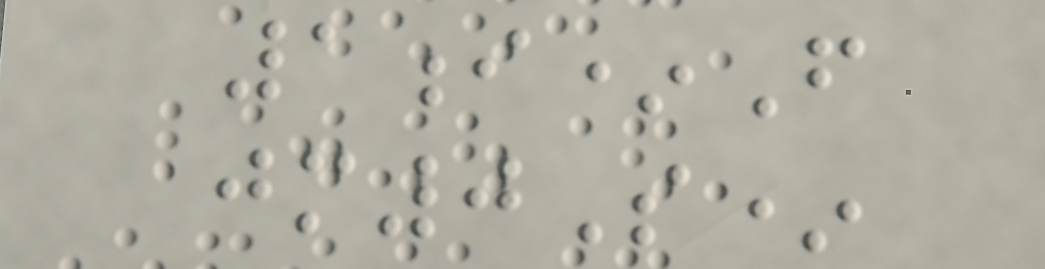1i*F
jm0S*
